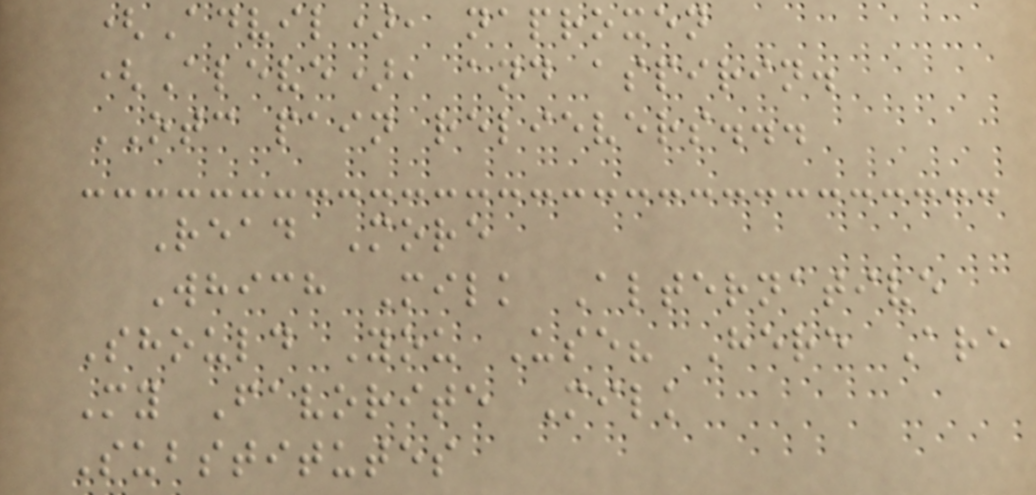(Advil), naproxen
(Aleve), and aspirin.
OTC pain relievers...
Read More
Which Milk Alternative
Should You Use? Here Are
My Favorite Milk
Substitutes
